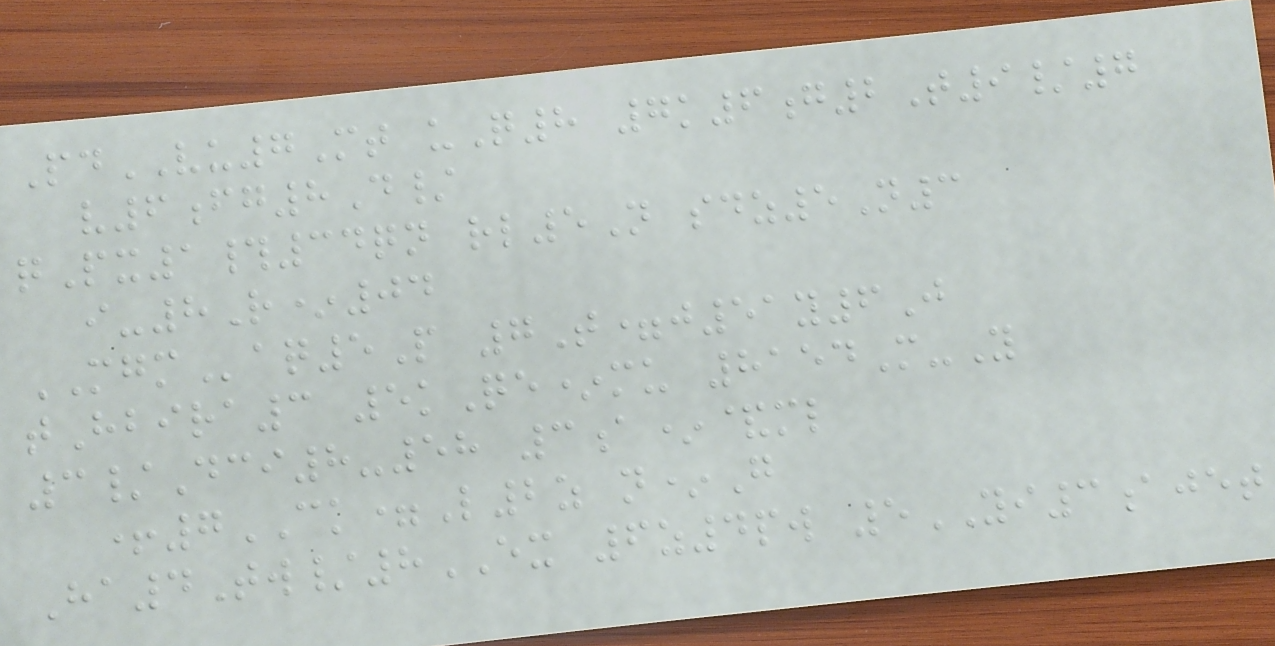PdVU7Mt uQ8 7k6g2T9/7
v6fg8D/
qPx1#34qn rl5N sdz5N3
i-8R*04
MGMaq5P 7T=j51y6J
tHbira3 5kQe*mu 8154M-Y
3/Dci8-58 3a*&ml
+7CK=L2z n*G
Ha4Tw/8EX 6z4pw 5YI3ajet
